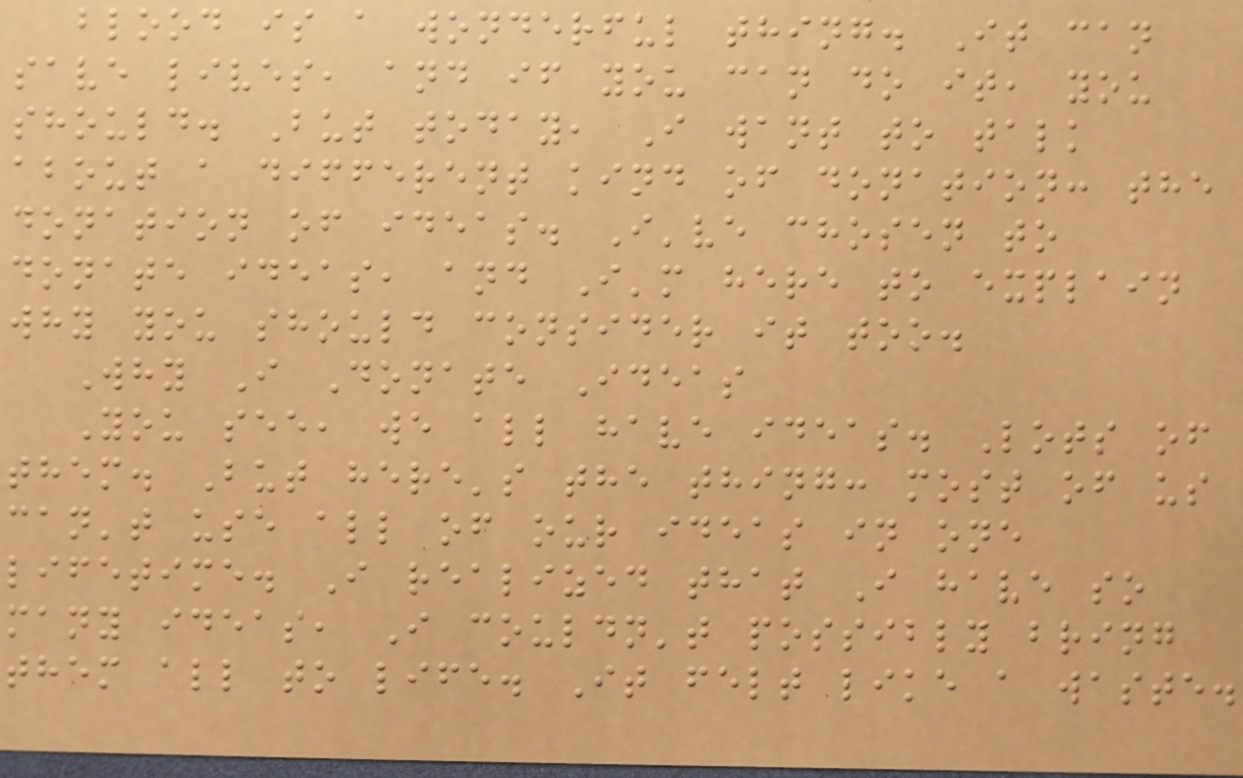blood is a wonderful thing. It can
save lives, and if you can do it, you
should. But today, I want to talk
about a different kind of donation: the
donation of ideas. I've chosen to
donate ideas, and I'm here to explain
why you should consider it too.
Why I Donate Ideas
You see, we all have ideas. Lots of
them. But here's the thing: most of us
can't use all of our ideas in one
lifetime. I realized that I have so
many ideas, I couldn't possibly bring
them all to life. It felt like a waste.
